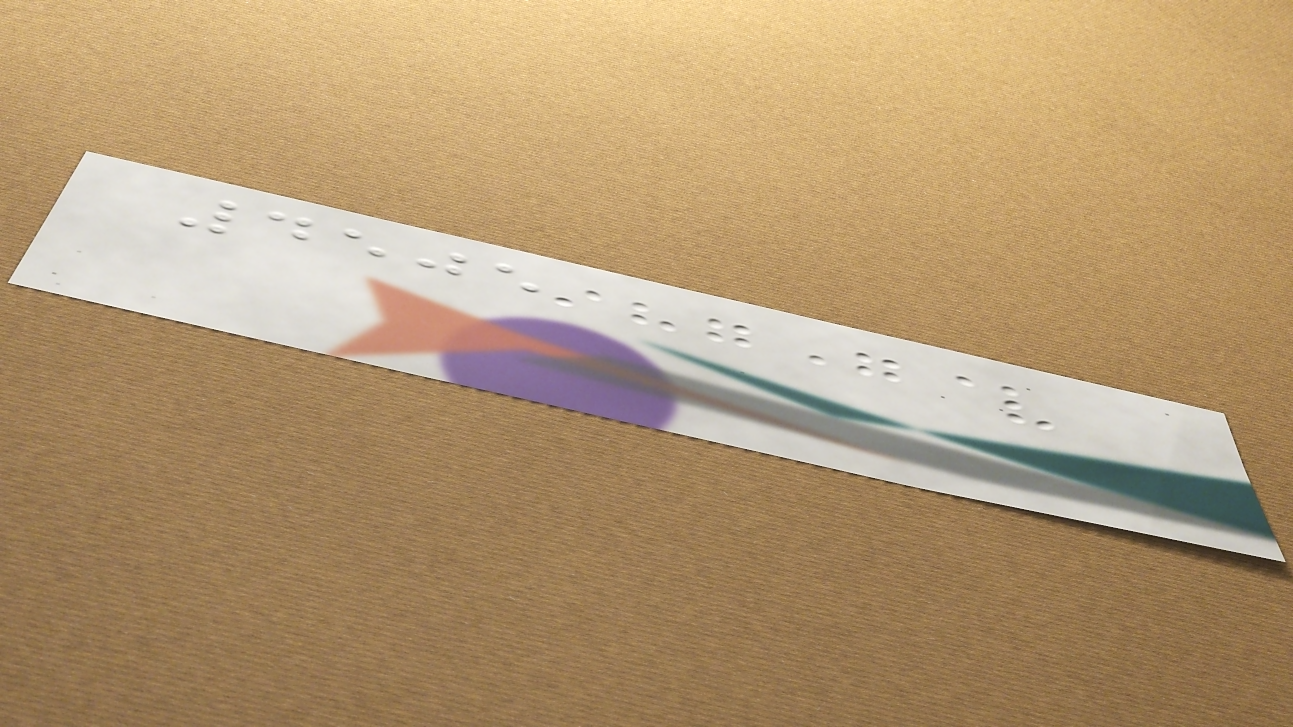4505
